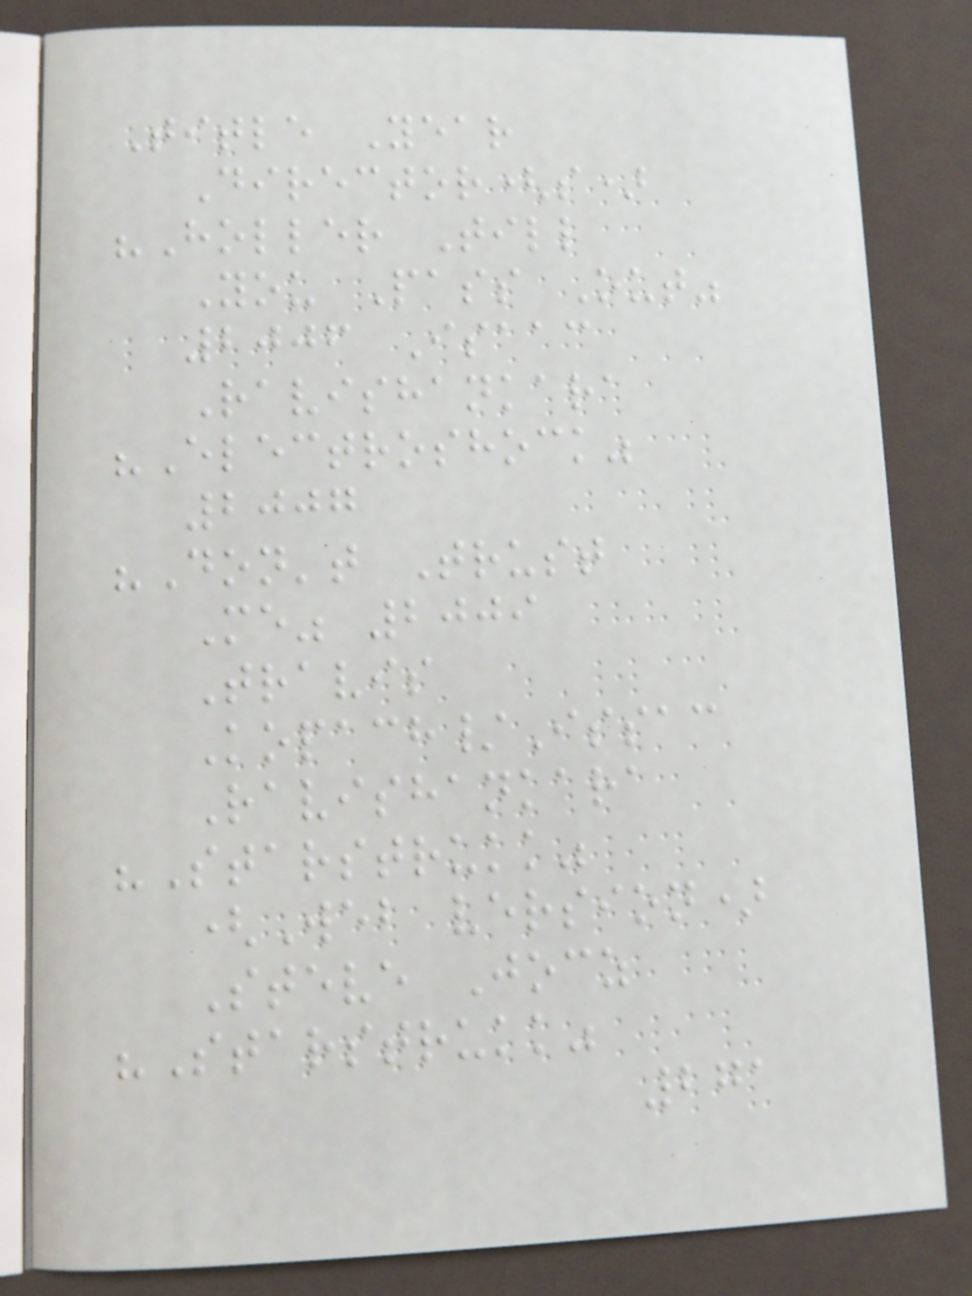Title Year
Director(s)
"Holler Till
You Pass Out"
2006 Isaac
Ravishankara
"Electroshock"
2007
"Don't Trust
Me" 2009
Travis
Kopach/Issac
Ravishankara
"Starstrukk"
(Web version)
Steve Jocz
"Starstrukk"
271
